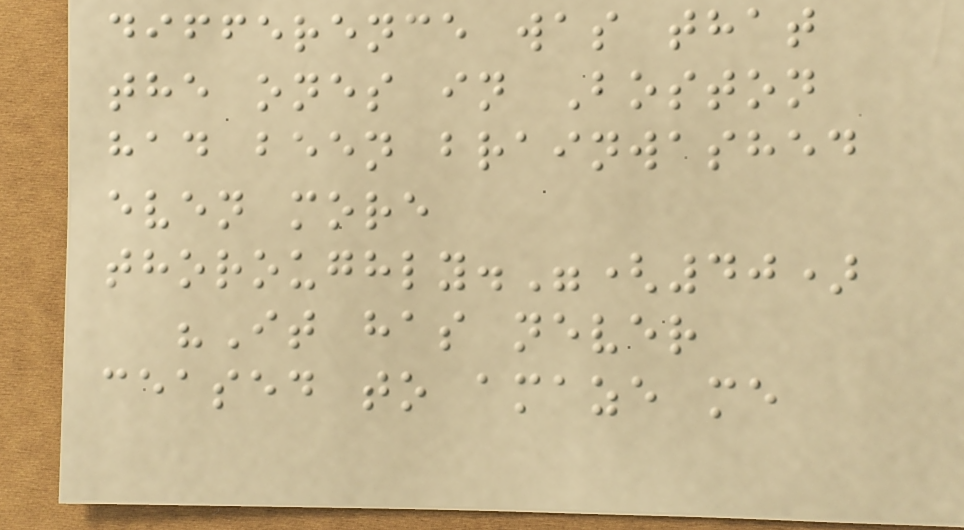difference was that
the ones in Boston
had been brainwashed
even more
thoroughly."(40)
"It has never
ceased to amaze me
